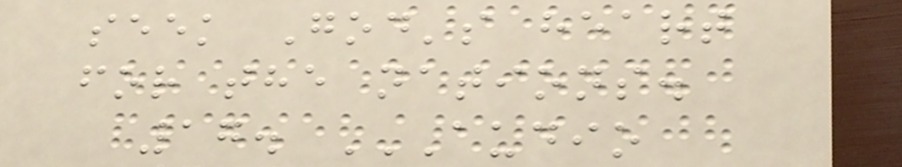seek God's heart
for the nations.
17. AUDIO
